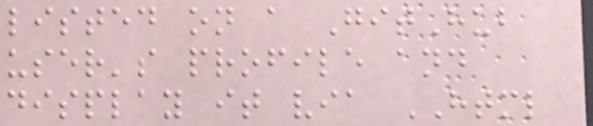listed on a GitHub
user's profile and
display it via HTML
